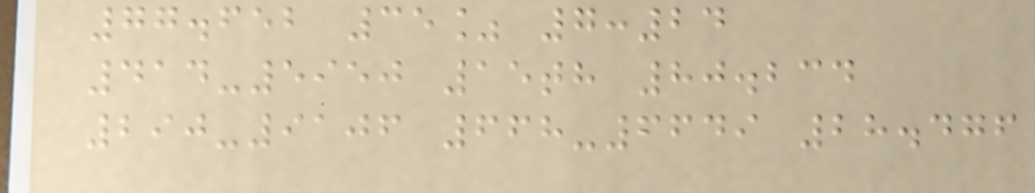77.652 35% 7:24
414-5950 15th 80.234
290-9106 668-6649 28.476
